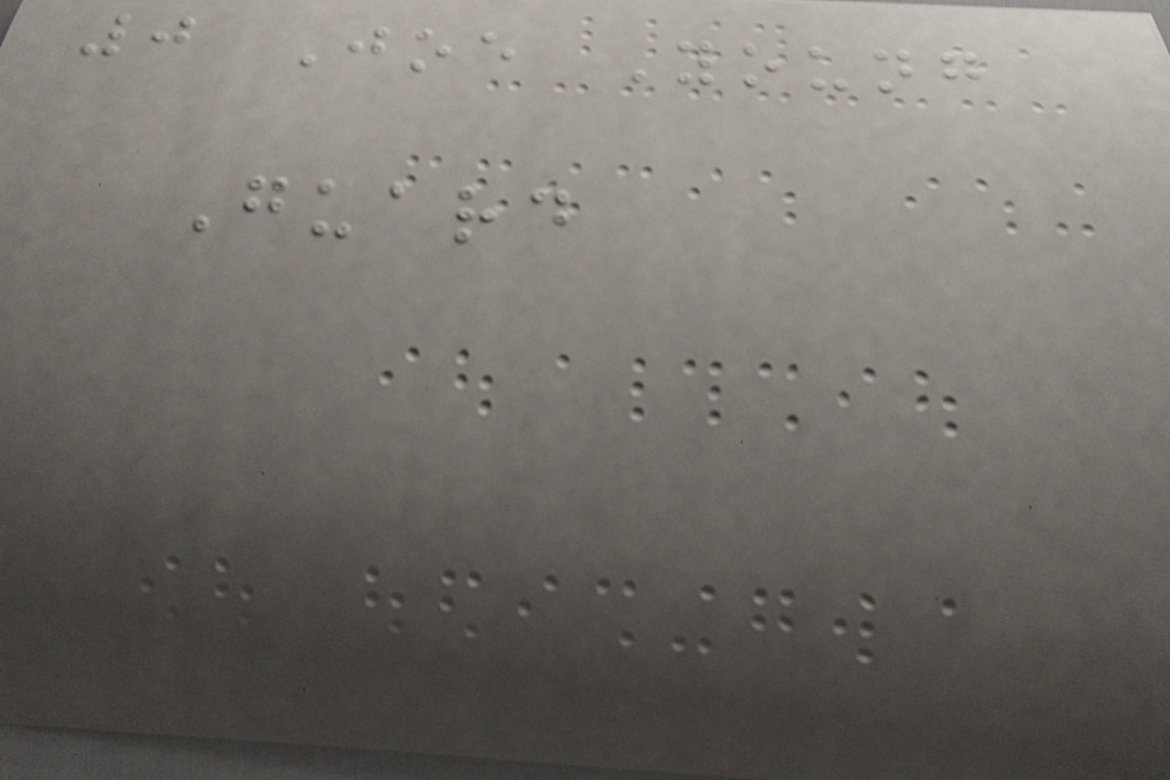0 Joe Young
Guard
